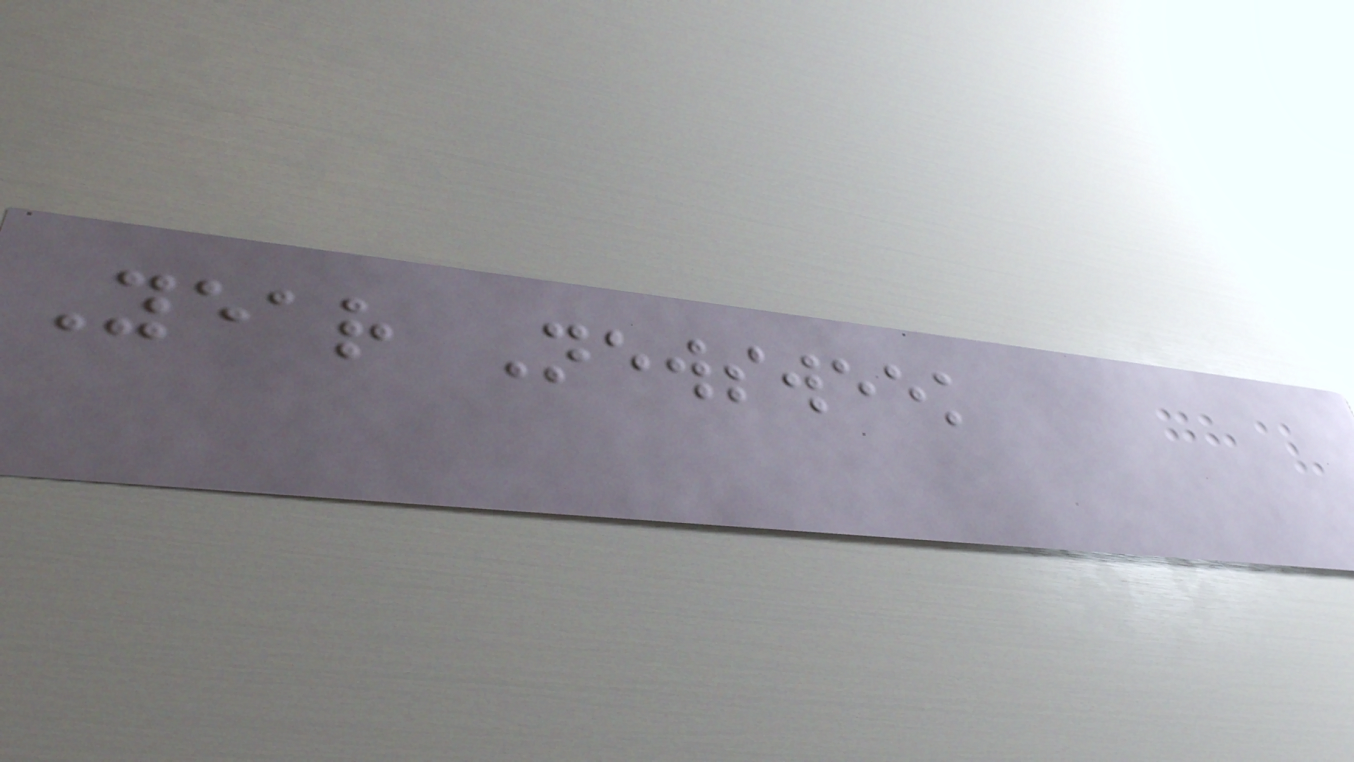Year Newsweek
